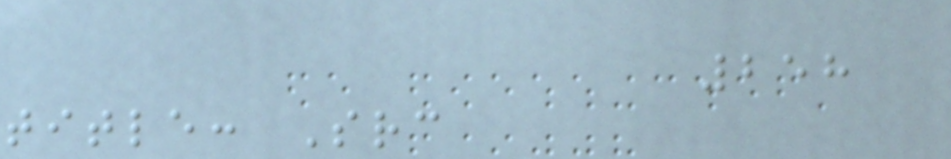258
title: Src
